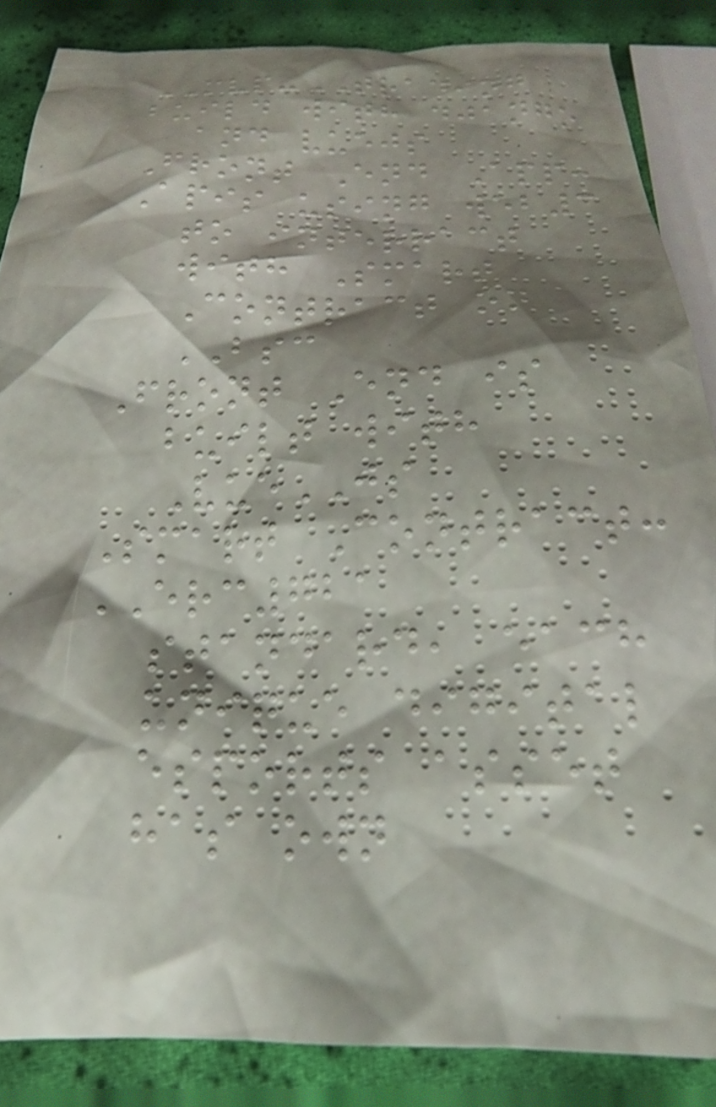MVP-TRADING
build with django
and vuejs
Front End App:
Apis using web3
to interract
with Smart
Contract on
BSC
Front End is
built with
VueJS
Smart Contract:
ERC721
standard, each
unique digital
esports asset
has own
